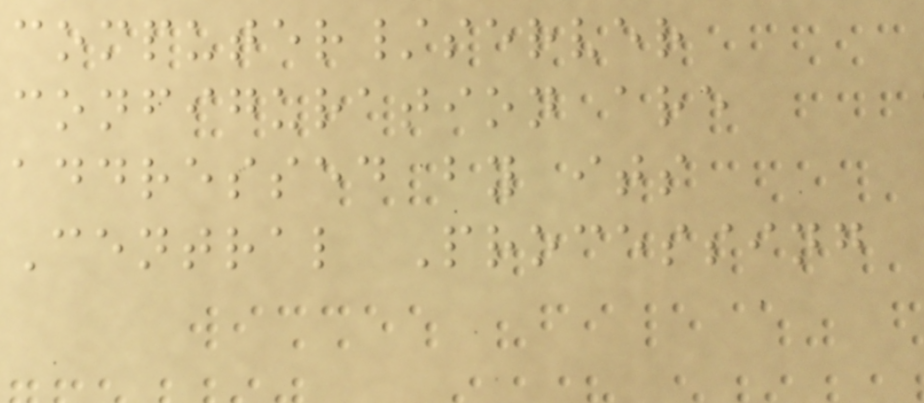computer/server
configuration are
addressed by its
Central Processing
